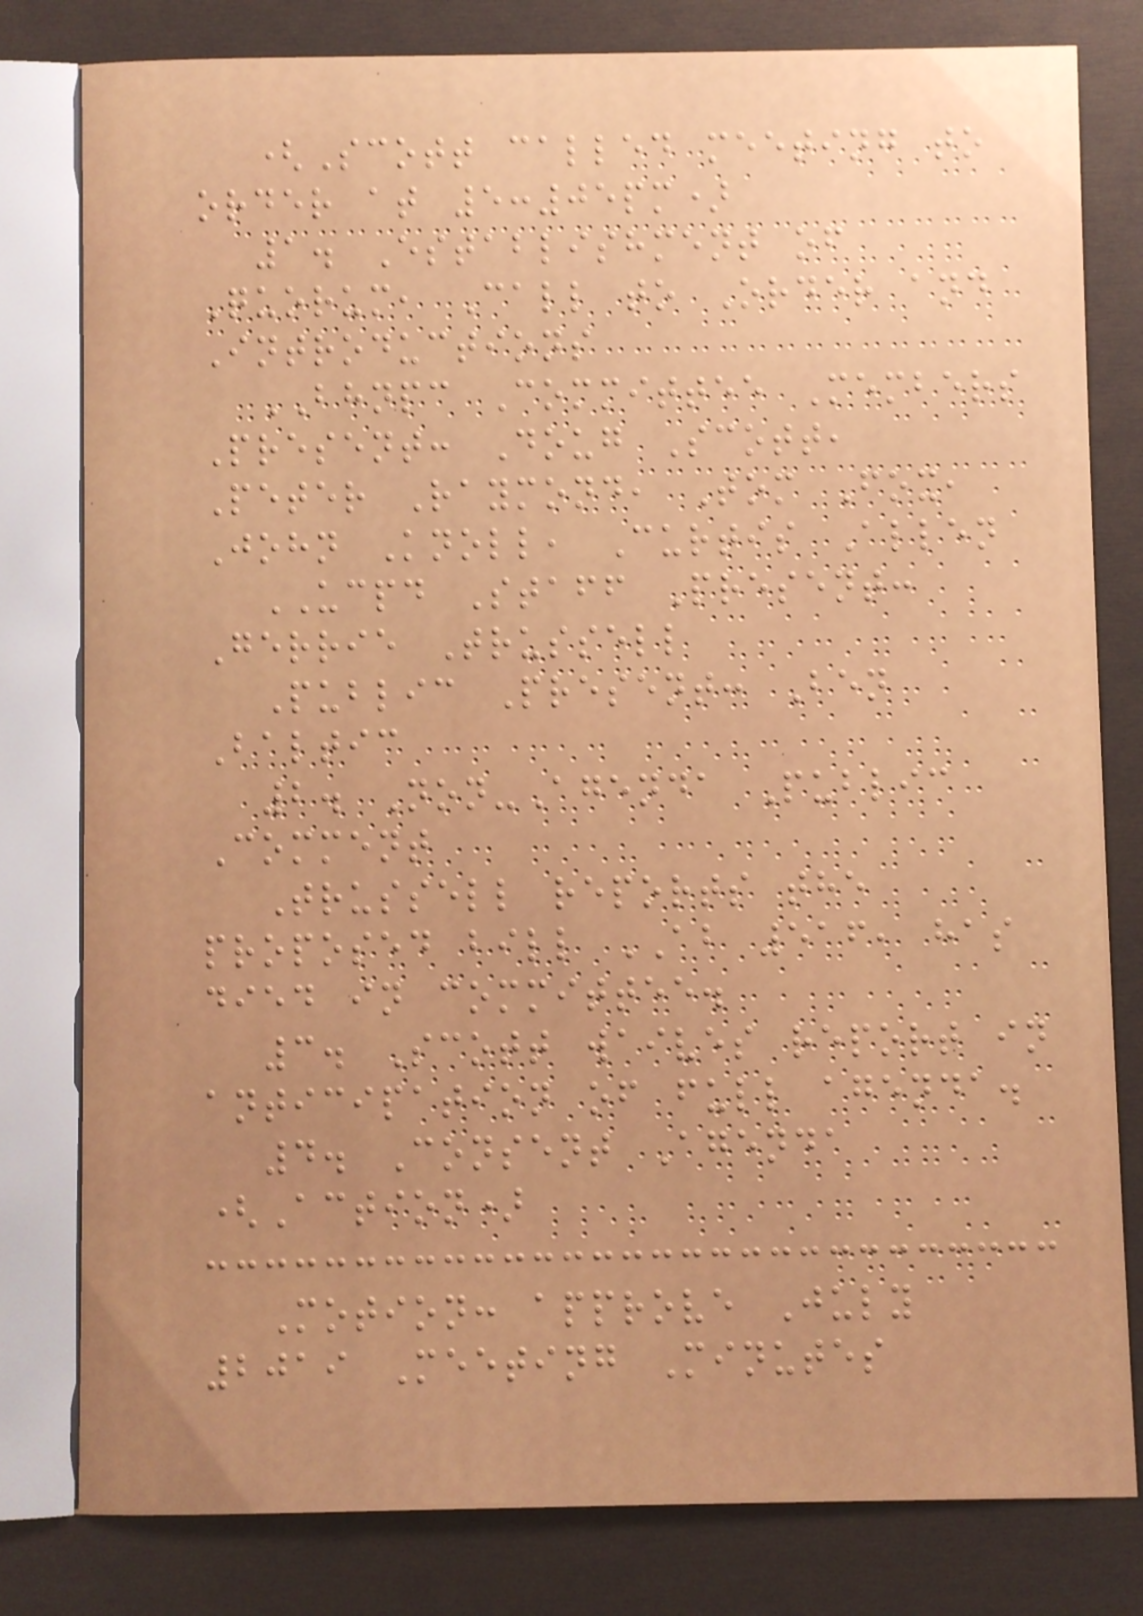(Scott called meeting to
order at 5:05pm)
1. Establishment of
Quorum, Call to Order and
Introductions
BHNPC Committee Members
Present: Doug Scott,
Peter Raymond, Tom Fox,
John Knoll, Curtis Allen
UCPD Staff Present:
Gerrie Trussell
Public Present: Ben
Baltic
2. Non-Agenda Public
Comment
Trussell reports the
proposed bill AB 516, has
died in committee.
3. Scott waives report in
anticipation of full agenda.
4. Consent Agenda
(Action)
Motion: approve July
2019 Meeting Minutes
